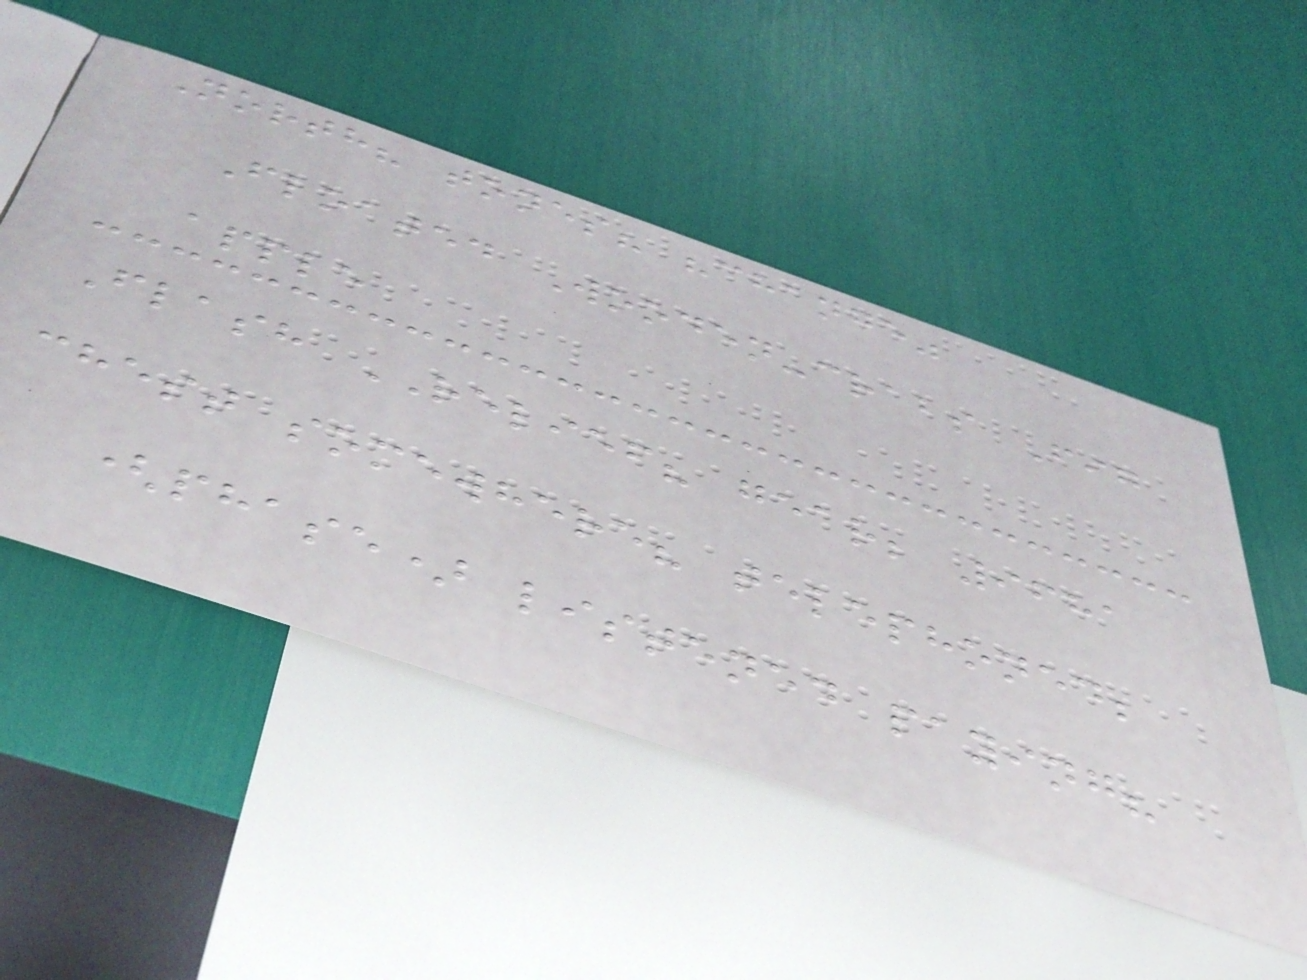North? tones? "change"
Floated Wooden-crabs Fig
apple
Flash RELIEF? gear; 9681
chest somewhere? telephoned;
(phase) listened paying?
